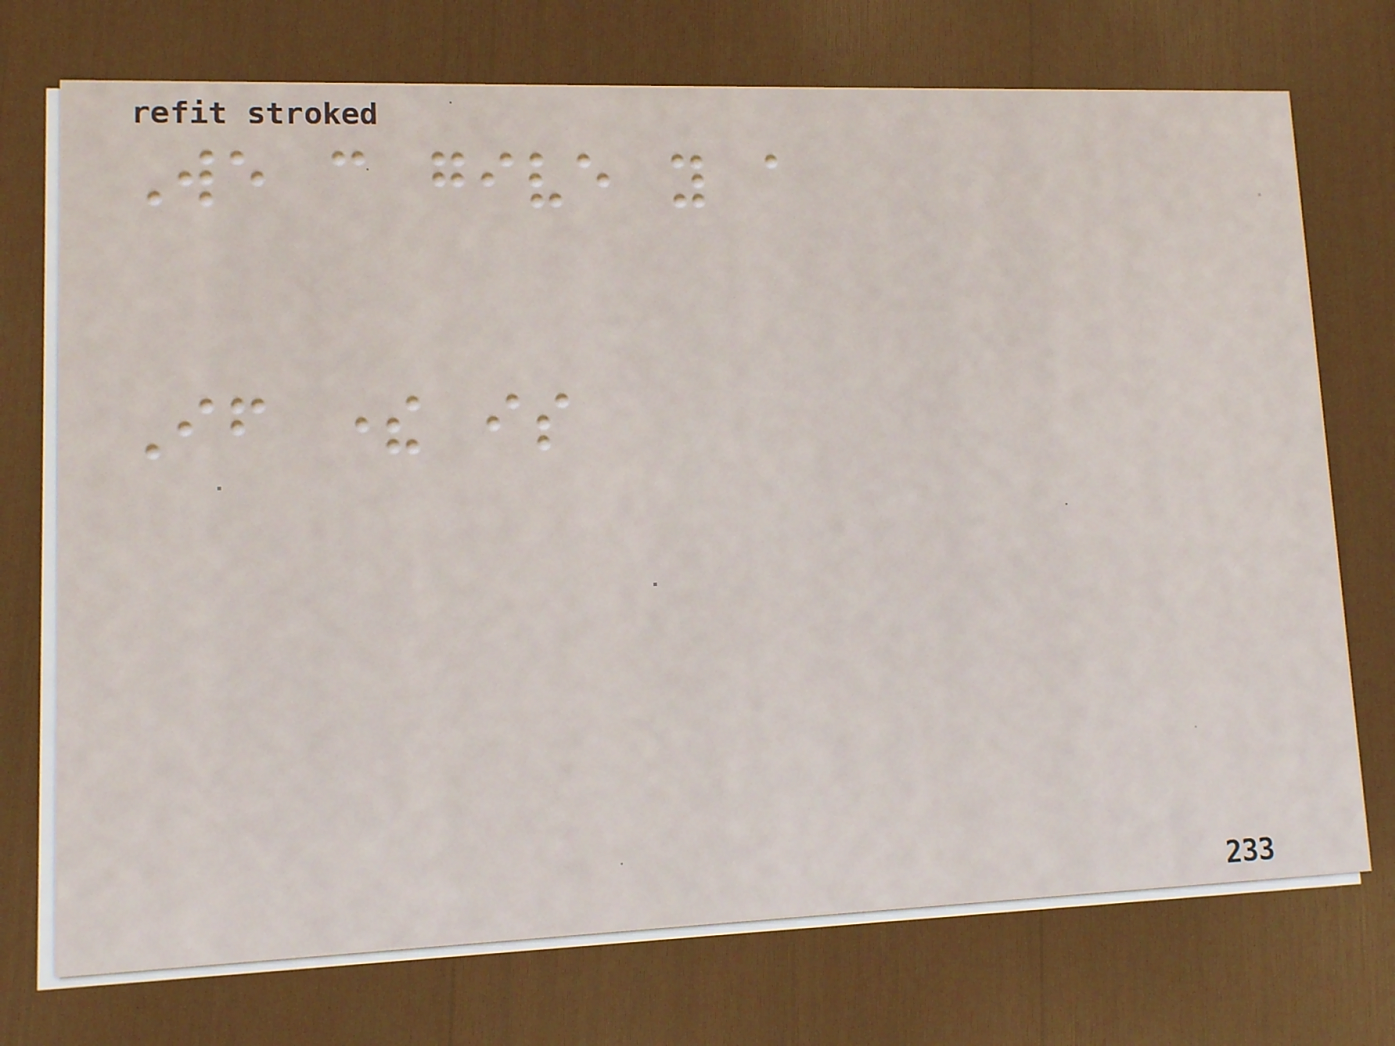We can give you a
If there is
